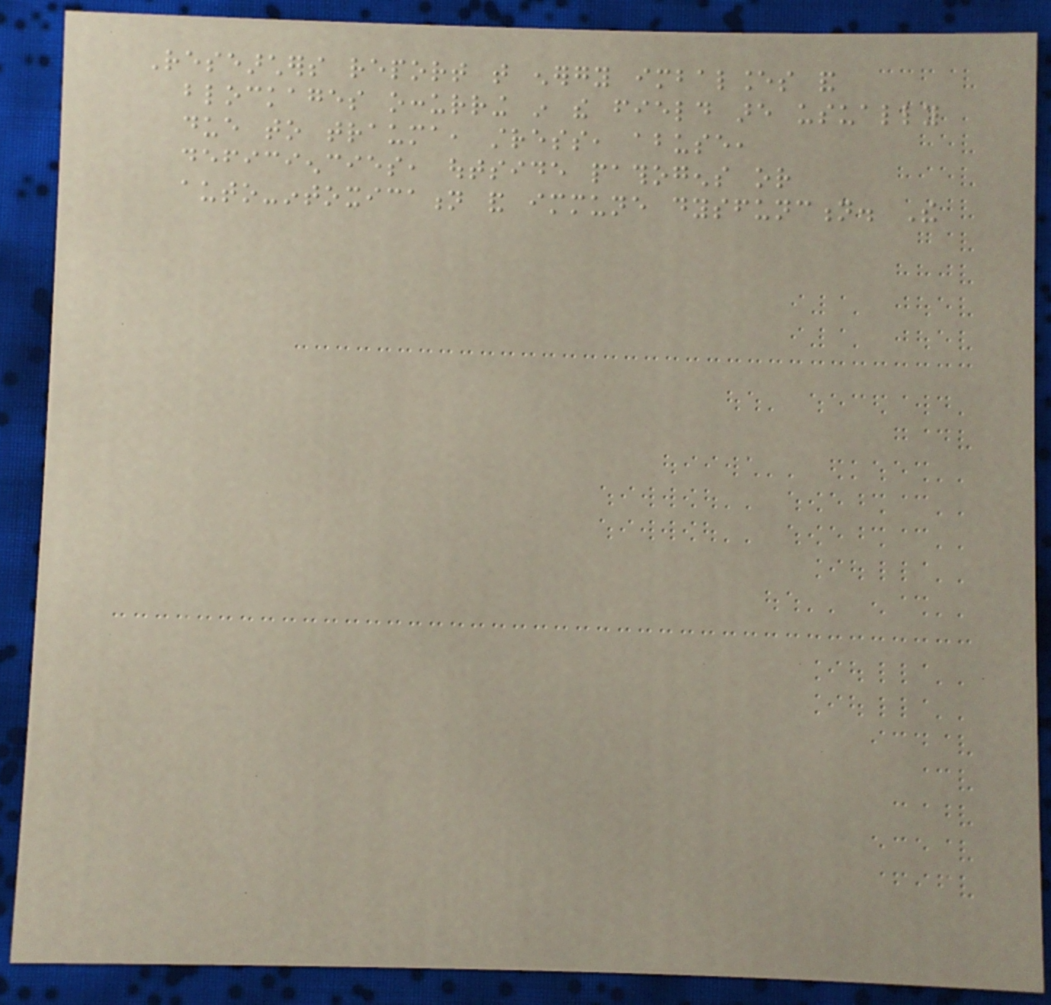Researchers report that energy imbalances and
blockages occurring in the field are usually
due to trauma, stress, abuse,
deficiencies, outside pathogens or
auto-intoxication and immune dysfunction. The
